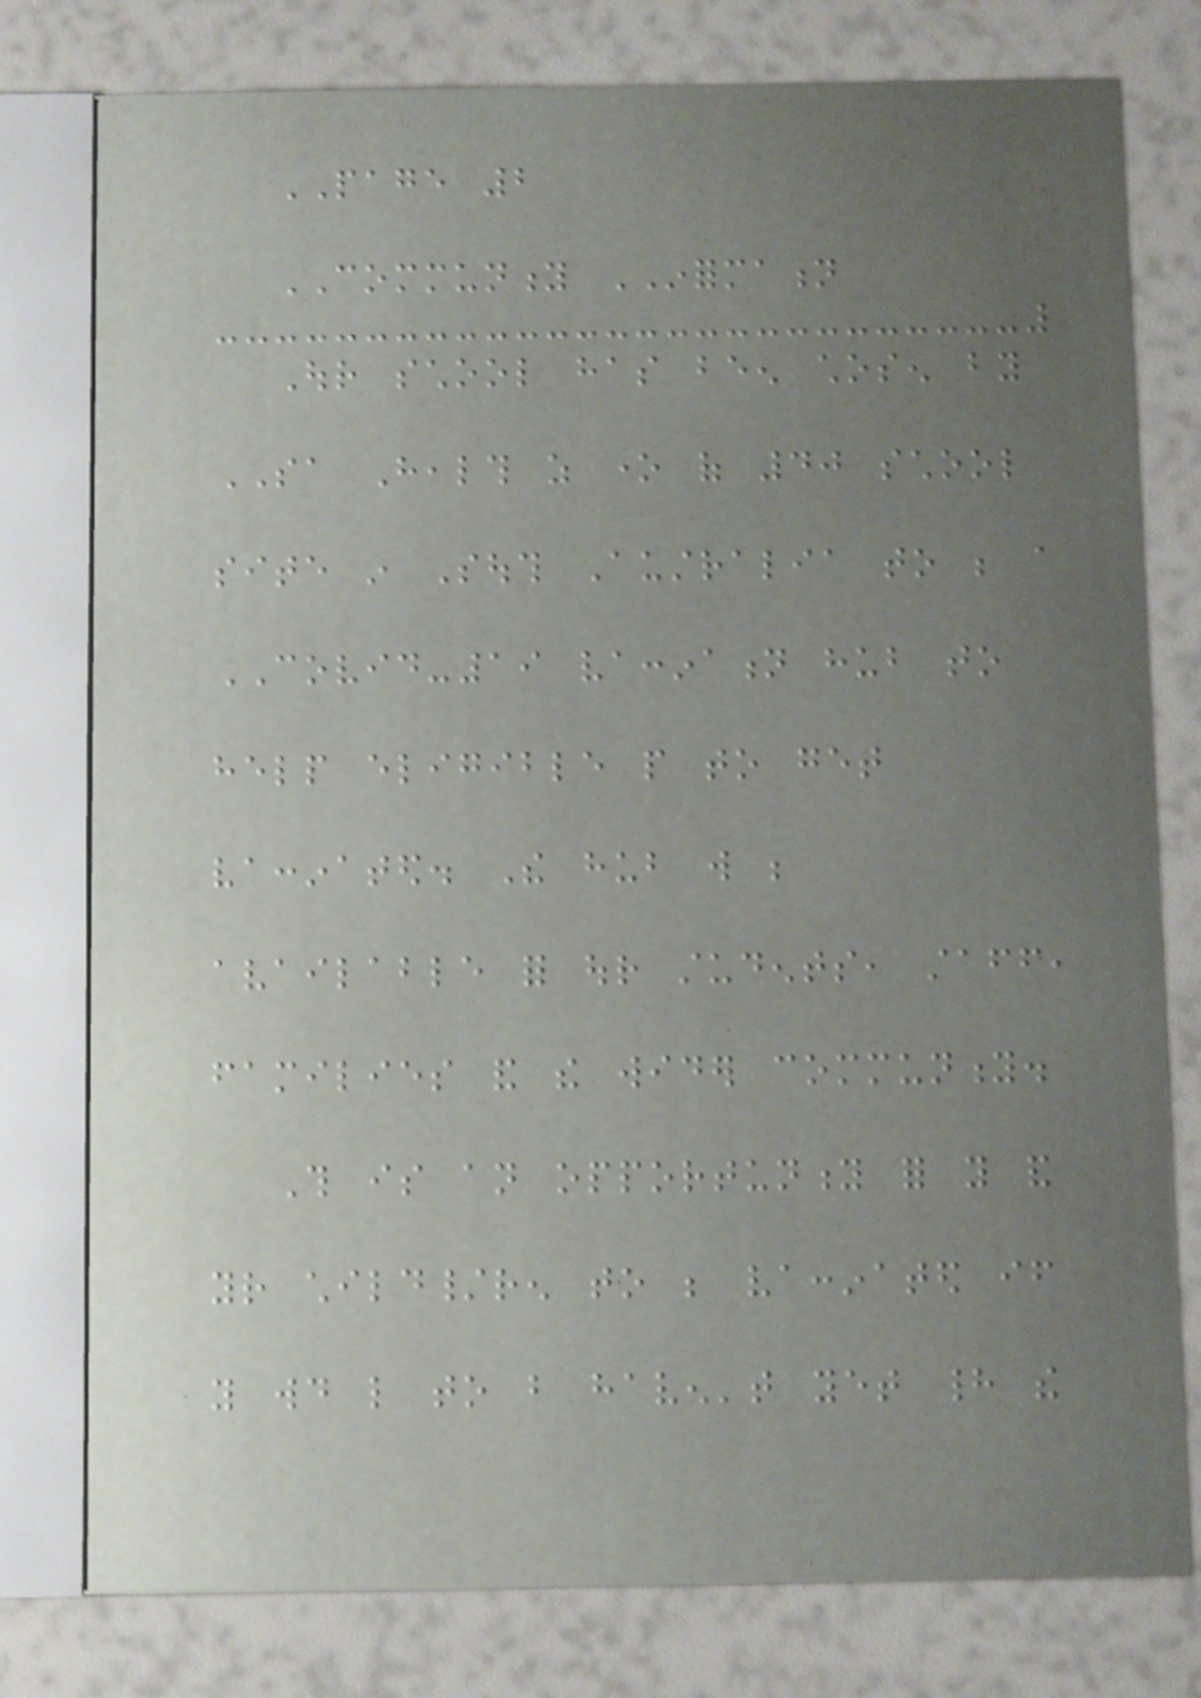PAGE 2
COMMUNITY INFORMATION
Our school has been chosen by
SA Health as one of 40 school
site in South Australia to be a
COVID-19 vaccination hub to
help eligible people to get
vaccinated. The hub will be
available for our students, staff,
families and the wider community.
This is an opportunity for you and
your child/ren to be vaccinated if
you would like to but haven't yet had the
